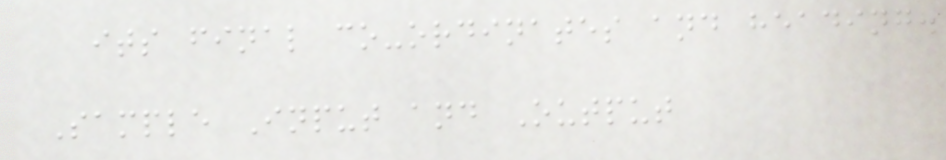its final co-ordinates and heading.
Sample Input and Output
